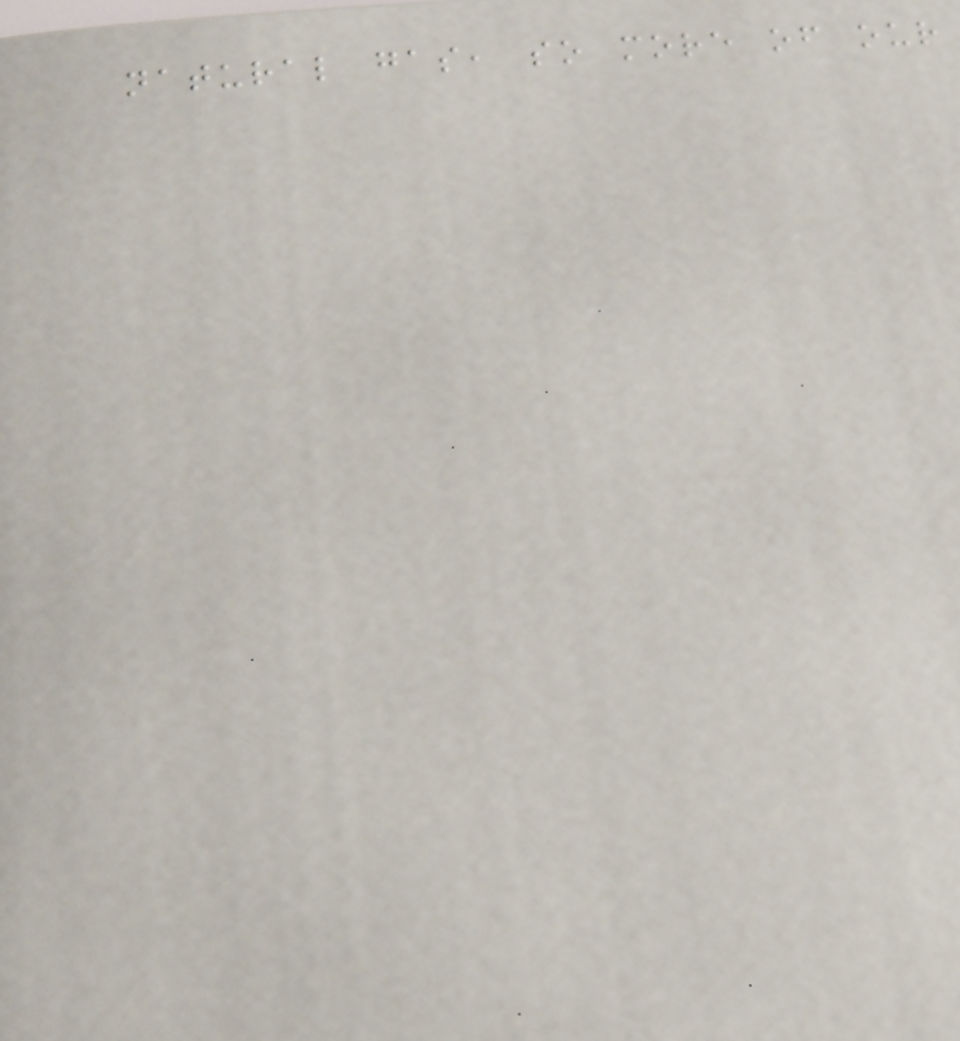natural gas, so more of our
